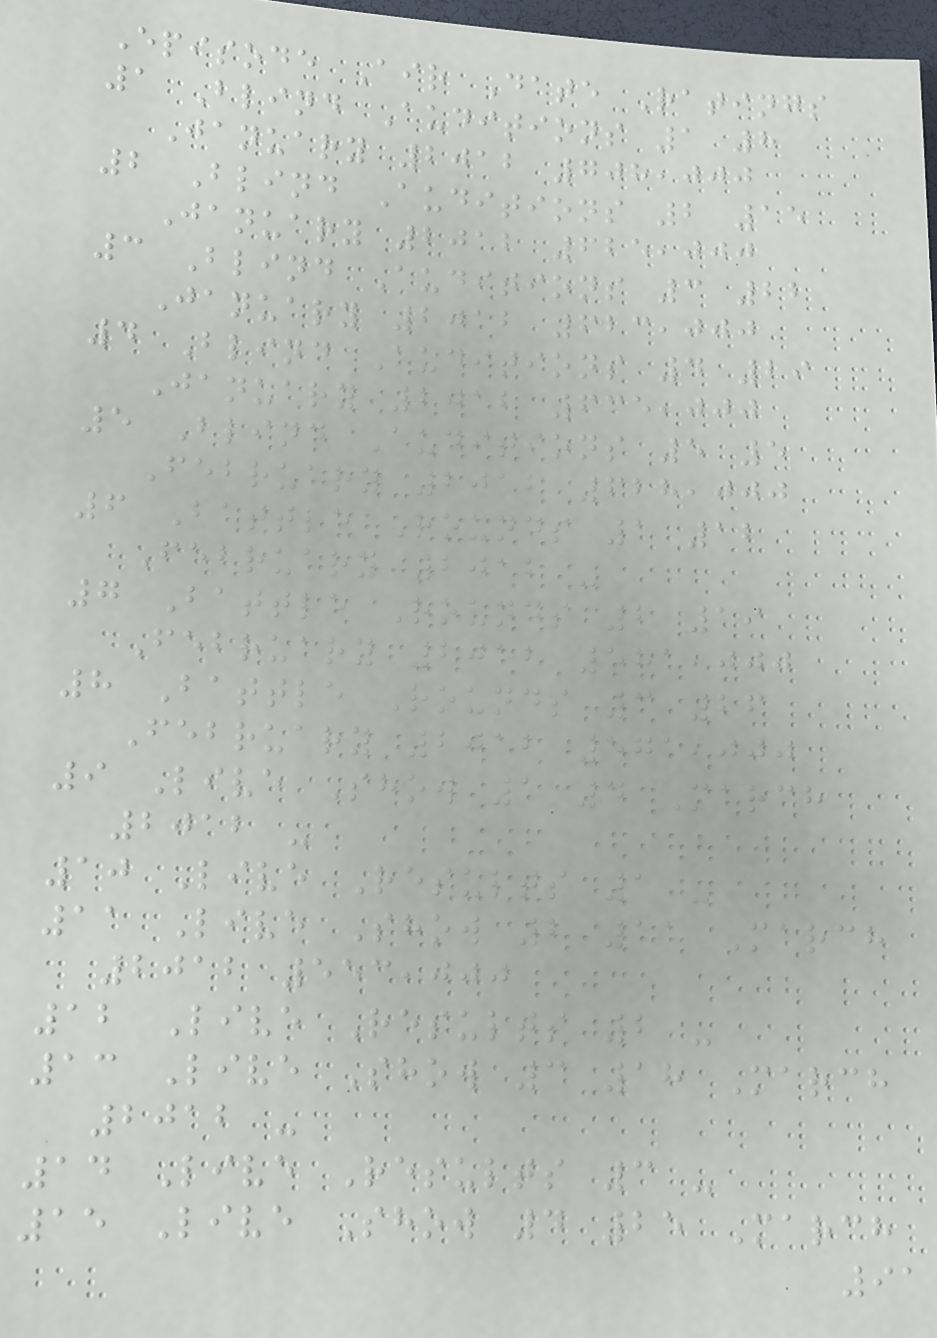Episode Air Date Ratings
1 Blind Auditions 1 8
January 2012 708,000
2 Blind Auditions 2 15
January 2012 625,000
3 Blind Auditions 3 22
January 2012 623,000
4 Blind Auditions 4 29
January 2012 635,000
5 Blind Auditions 5 5
February 2012 628,000
6 Battle Rounds 1 12
February 2012 -
7 Battle Rounds 2 19
February 2012 581,000
8 Battle Rounds 3 26
February 2012 571,000
9 Live Show 1 4 March
2012 -
10 Live Results 1 -
11 Live Show 2 11 March
2012 553,000
12 Live Results 2 -
13 Live Show 3 18 March
2012 -
14 Live Results 3 -
15 Live Show 4 25 March
91
